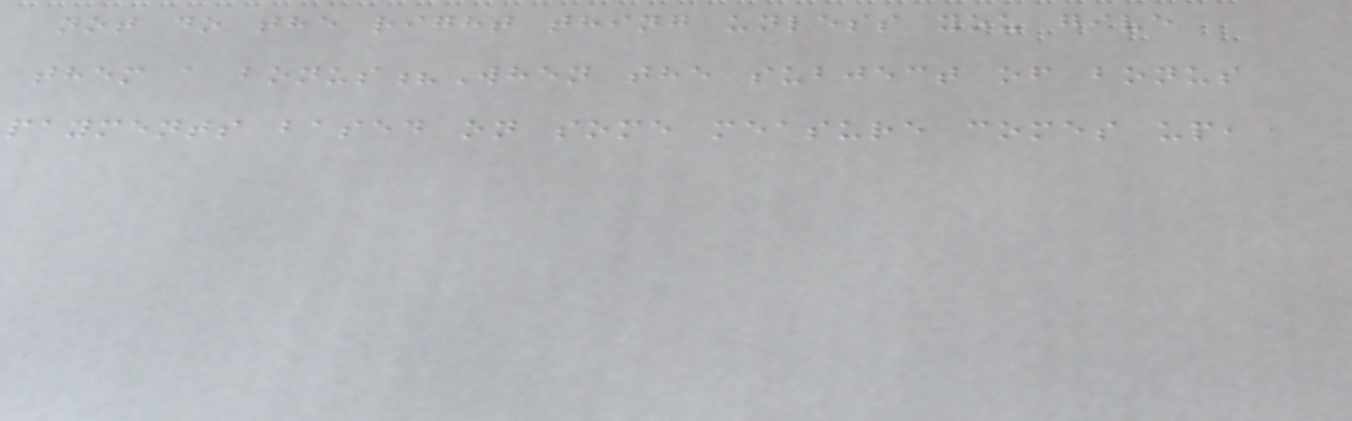not do the right thing unless you give
them a bonus?When the subject of bonus
payments based on some measure comes up,
